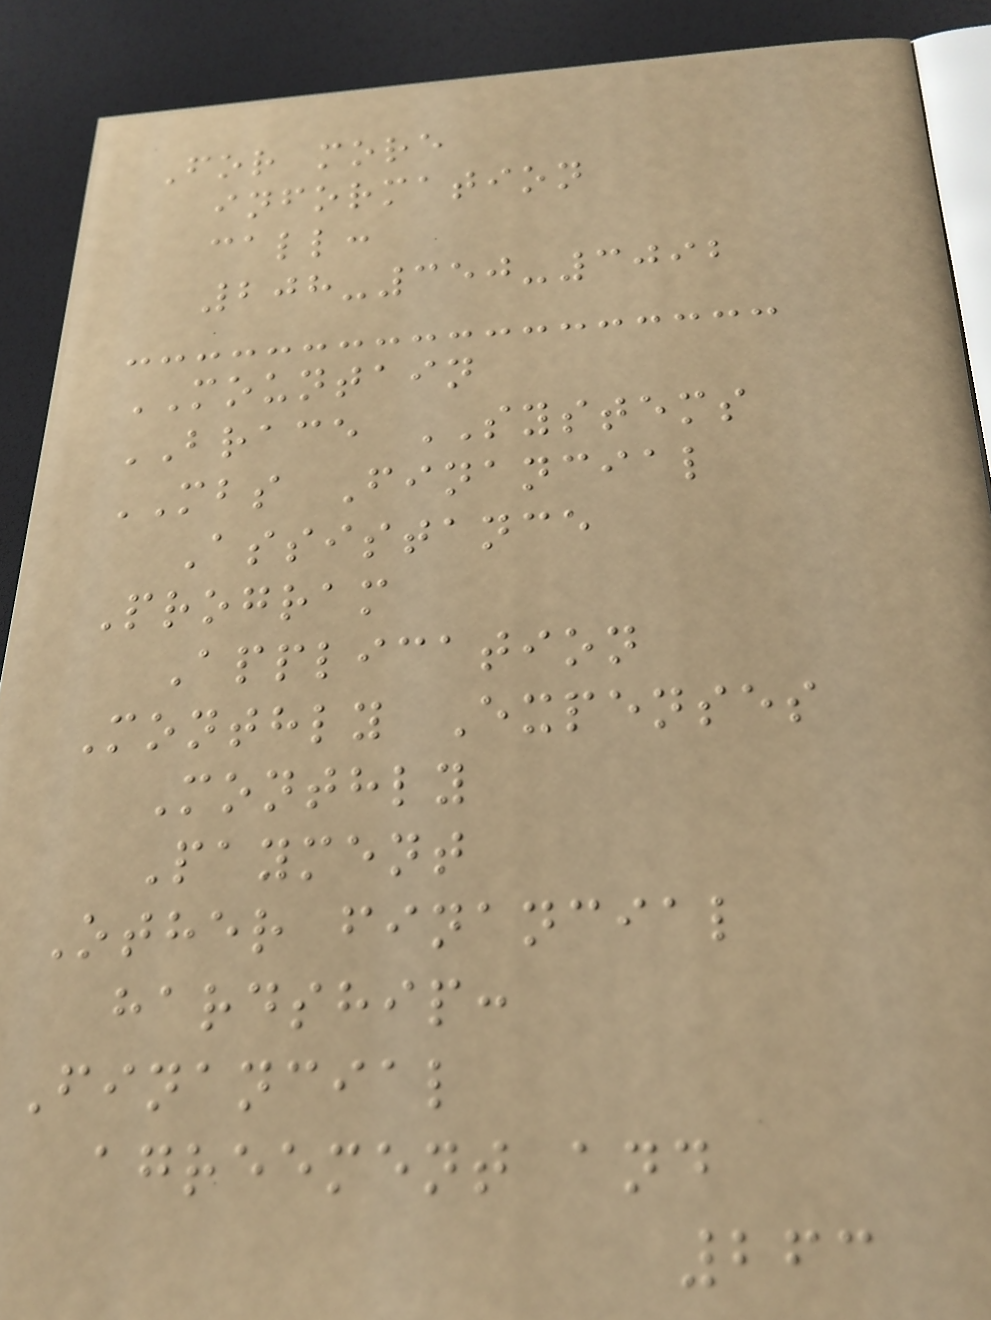For more
information
call:
208-350-3092
MOUNTAIN
BRACE SYSTEMS
MBS Financial
Assistance
Program
Application
Monthly Expenses
Monthly
Payment
Other financial
hardship:
Financial
agreement and
263
